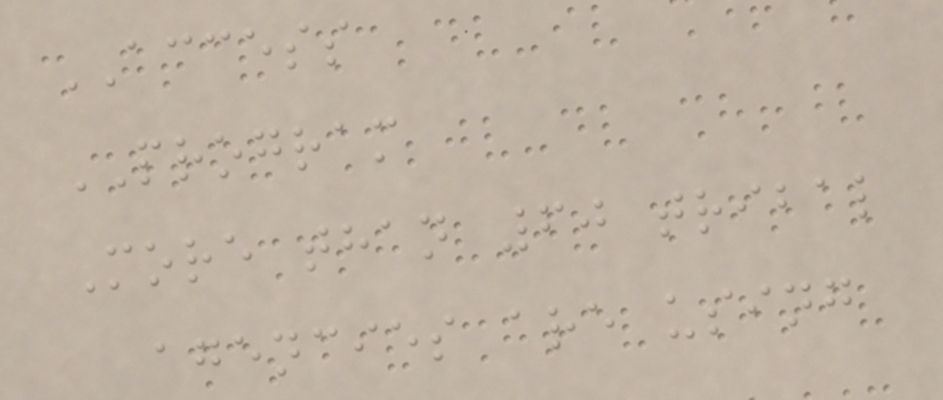ACCESS
PROGRAM
More than 60 tribal
agencies are using
